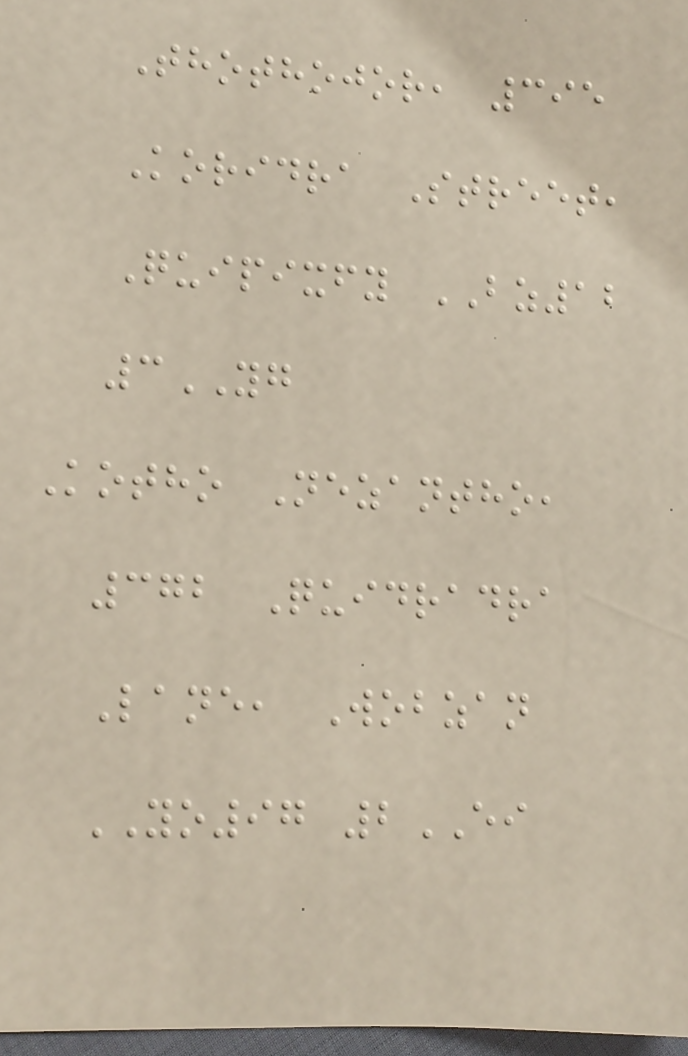Thothojor, 395
Koridra Street,
Quipixfy BZ12
3YG
Kotho Nezantho,
372 Quidradra
Lane, Wobzan
YO97 2EI
